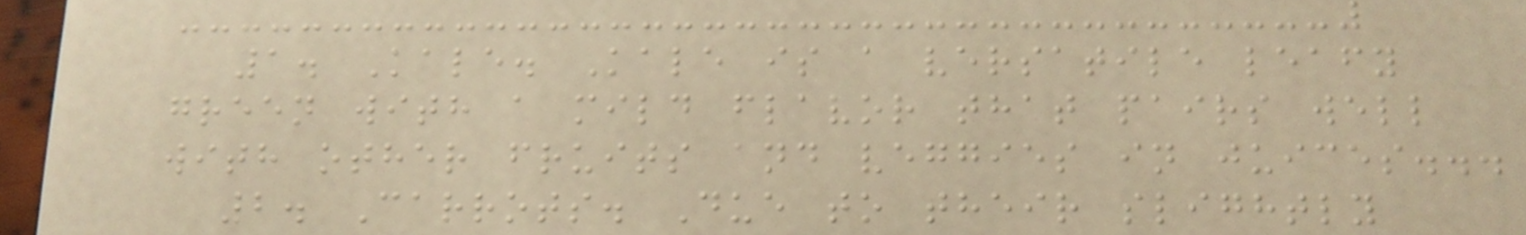1. Kale. Kale is a versatile leafy
green with a mild flavor that pairs well
with other fruits and veggies in juices...
2. Carrots. Due to their slightly
